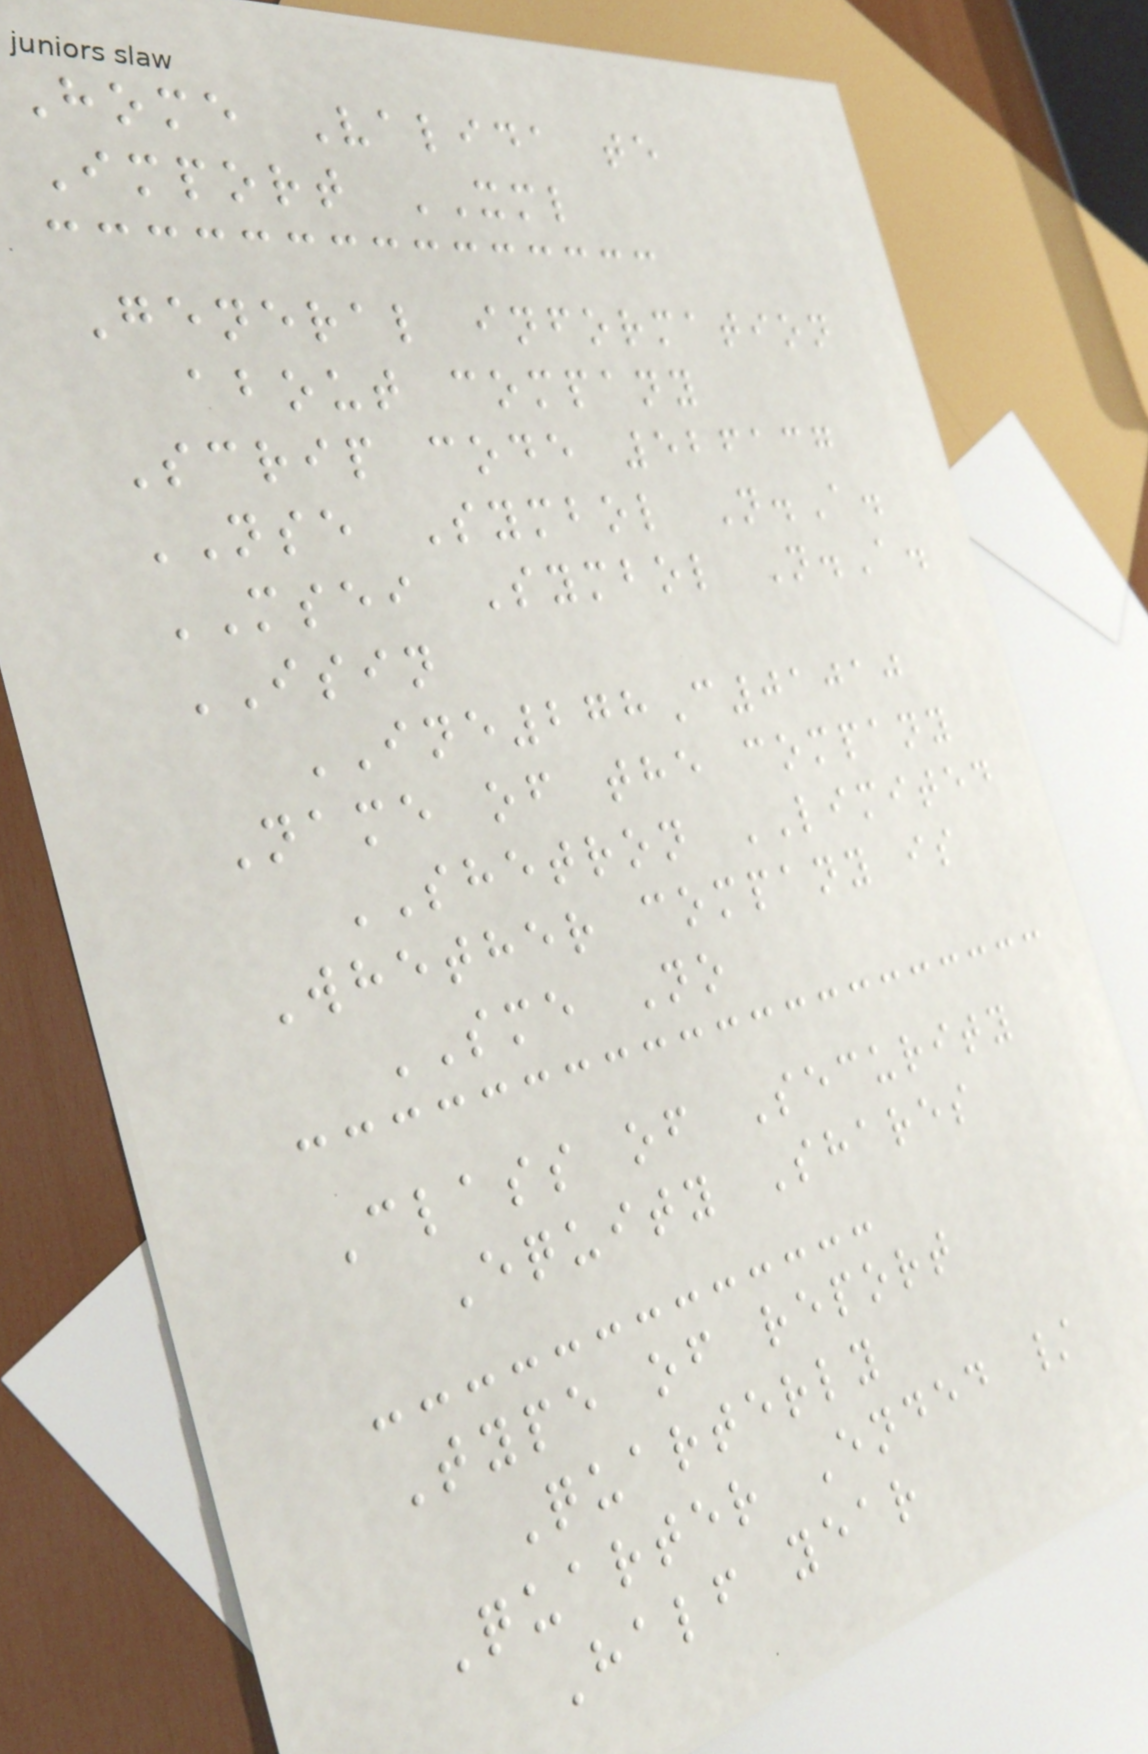Home Valida te
Import XML
General information
about company
Scrip code 526137
NSE Symbol N.A.
MSEI Symbol N.A.
ISIN
INE278C01010
Name of the company
SHETRON LIMITED
Whether company is
SME No
Class of Security
Equity Shares
Type of report
Quarterly
Quarter Ended /
Half year
